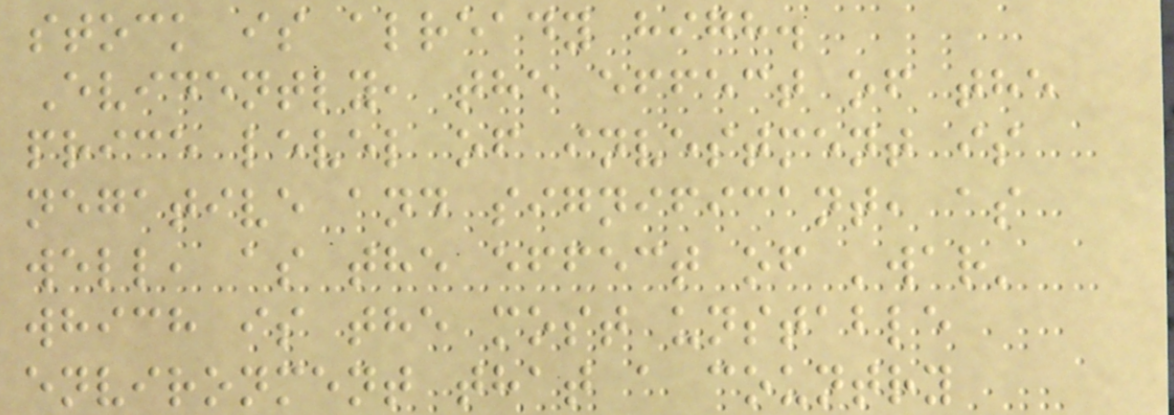stock is already high.
Evidently, the effect of the
price level of investment is
negative and significant, as
well, as the effect of 'war'
which is the most unstable
environment that a country
